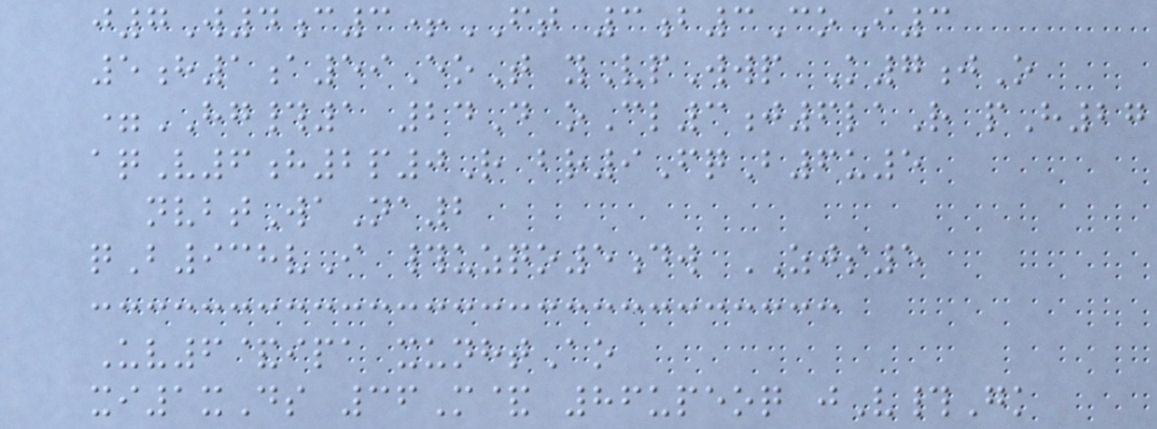j7W4c3+FT 3b3CoI3
5h1a59EoT yVpWwp K7jO
=HG#1 24D oCl3j6laR pH27
aqV6h2p0R br9FqB6u5
nvbtWaNa2
qB938vI #uzqo5dw ZJS5
Uv6&ipa xunhtAo
xi1xDs 36M& 86upeoq jV#Gk
